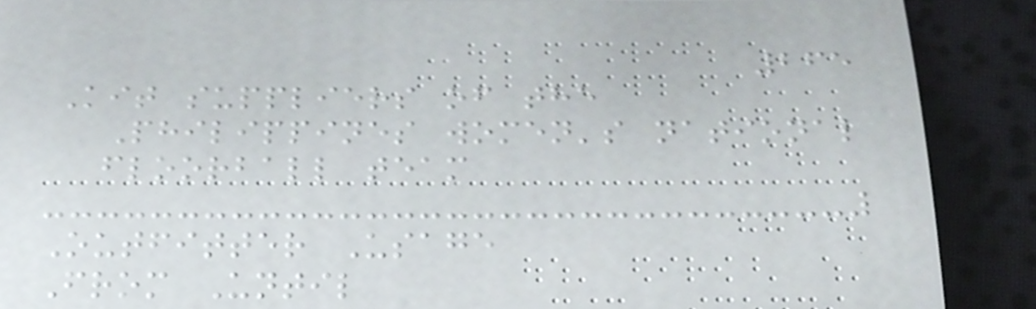265
Kit suppliers of the
Philippines women's national
floorball team
Outfitter Usage
From Until
